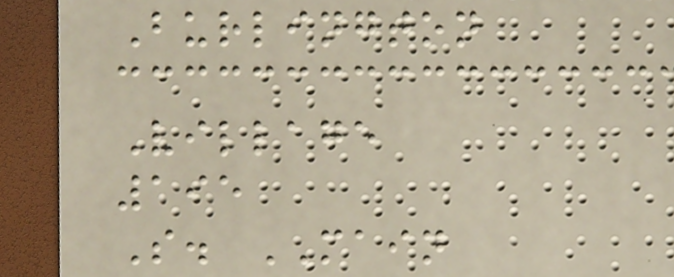Burlington
Village
195
S. MAIN
